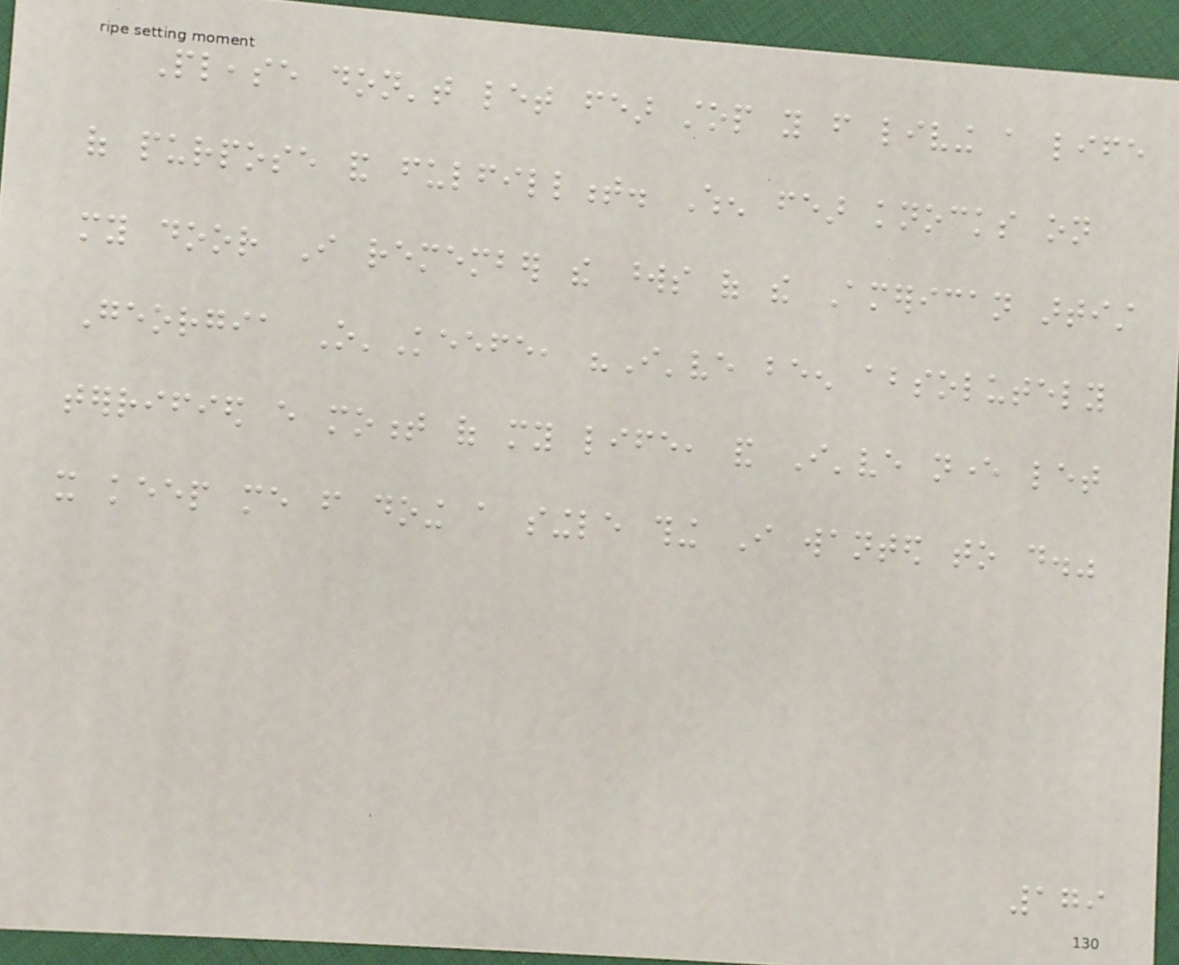Please don't let fear stop you from living a life
of purpose and fulfillment. When fear knocks on
my door I remember the words of the American artist
Georgia O'Keefe, "I've been absolutely
terrified every moment of my life, and I've never let
it keep me from doing a single thing I wanted to do."
179
